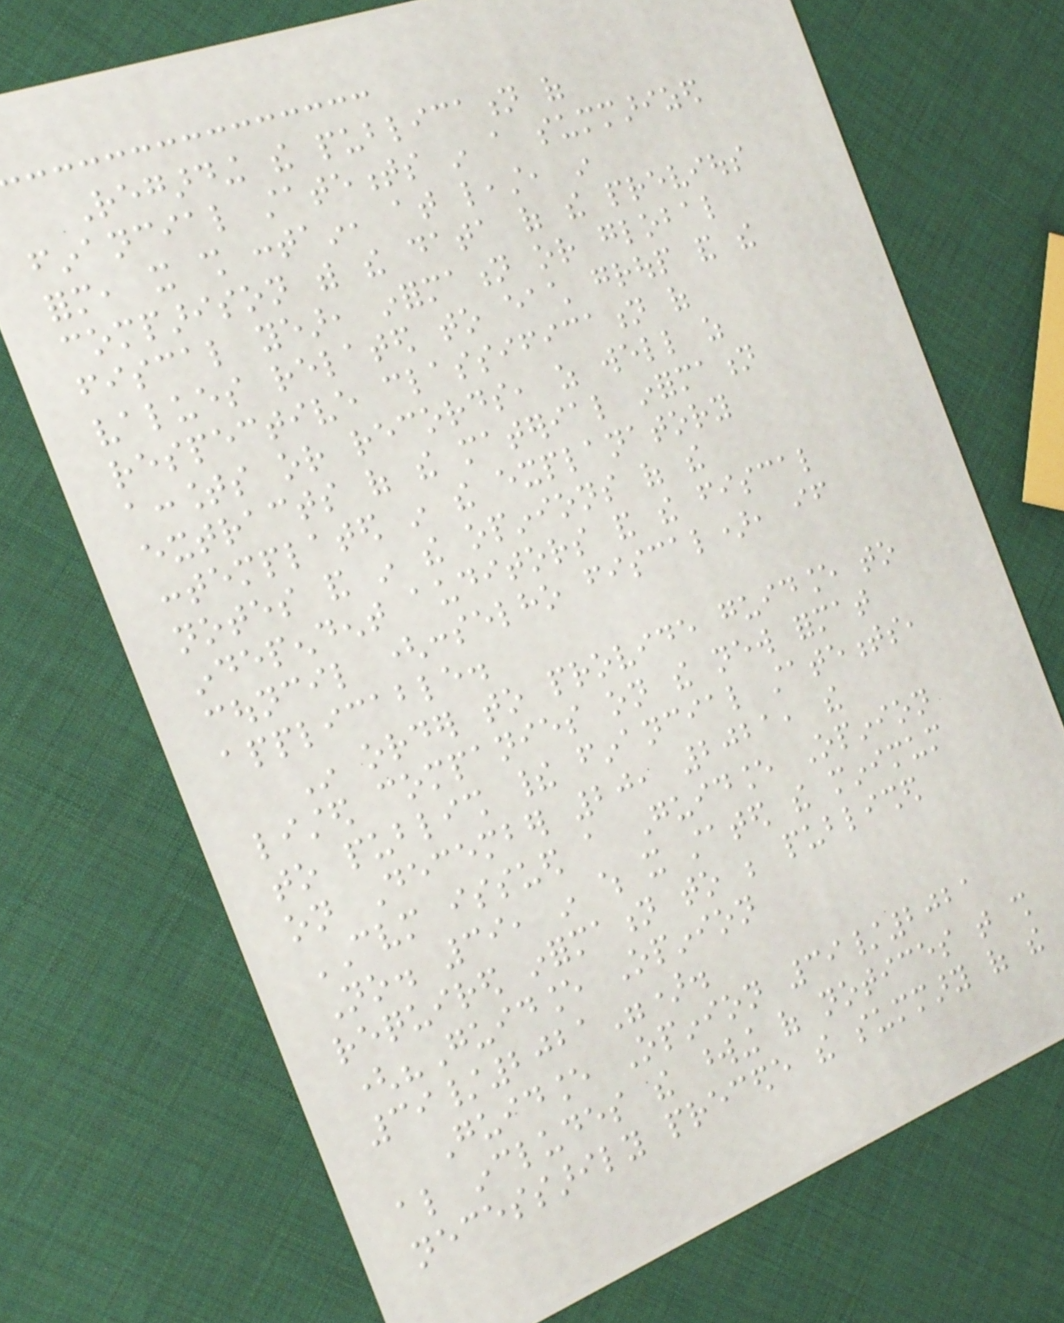Regarding the publication of
financial statements in a summarized
form, it shall contain, at least, in
comparison with the data of the previous
fiscal year, information or global
values related to each group and the
respective classification of
accounts or records, as well as
extracts of the material information
contemplated in the explanatory
notes and in the opinions of the
independent auditors and the fiscal
council (conselho fiscal), if
applicable.
In order to provide guidance to
listed companies on the new format
to publish their financial statements,
on December 20, 2021, the
CVM issued a Guidance Opinion
No. 39, in which it stated the minimum
required information to be published
("Guidance Opinion
39/2021").
Guidance Opinion 39/2021
also includes the wording of notices that shall
necessarily precede the summary of the
